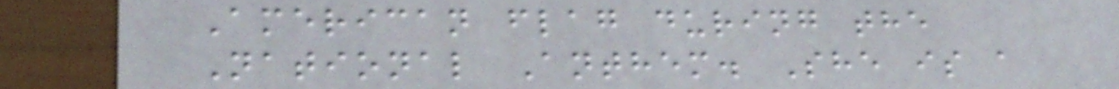American flag during the
National Anthem. She is a
